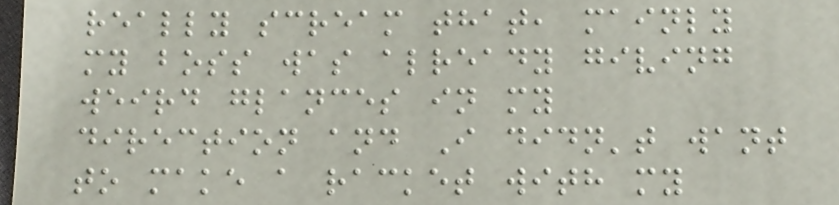really scream that, mainly
my boss was already giving
weird glances in my
direction and I didn't want
to make a racket with my
